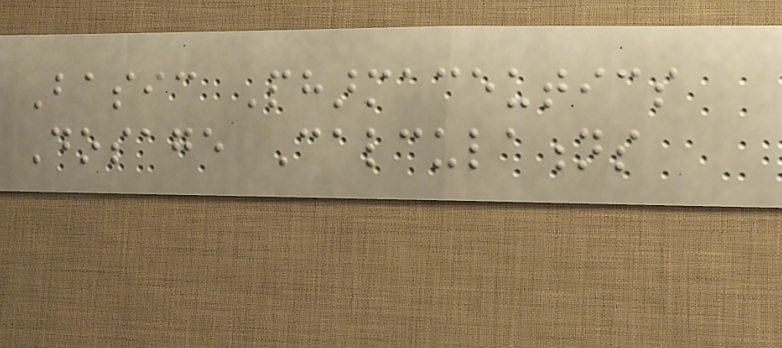Basic Pharmaceutics
Dosage Calculations
